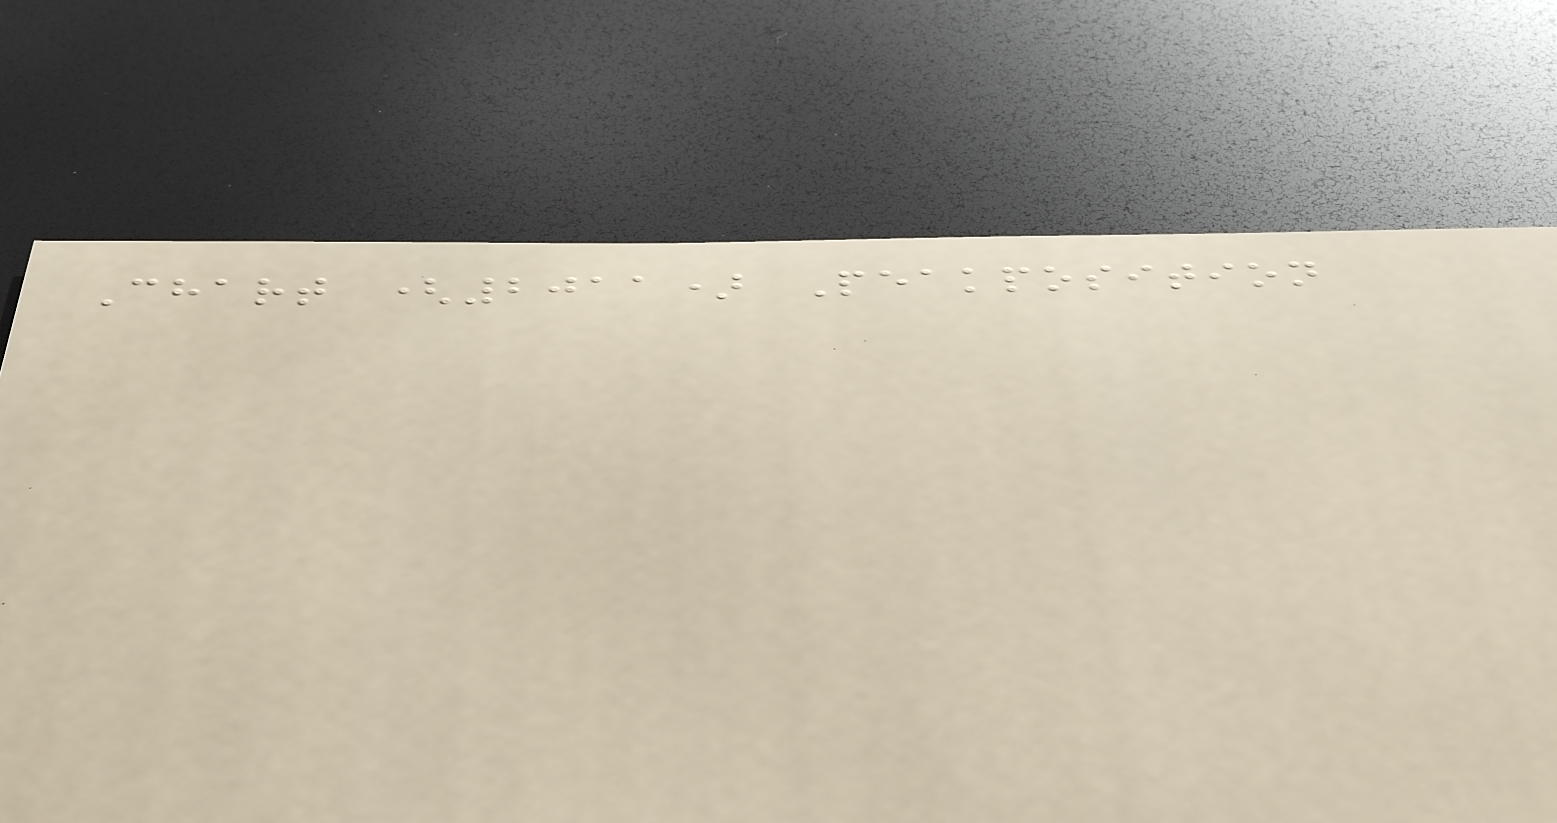Chart (2011) Peakposition
